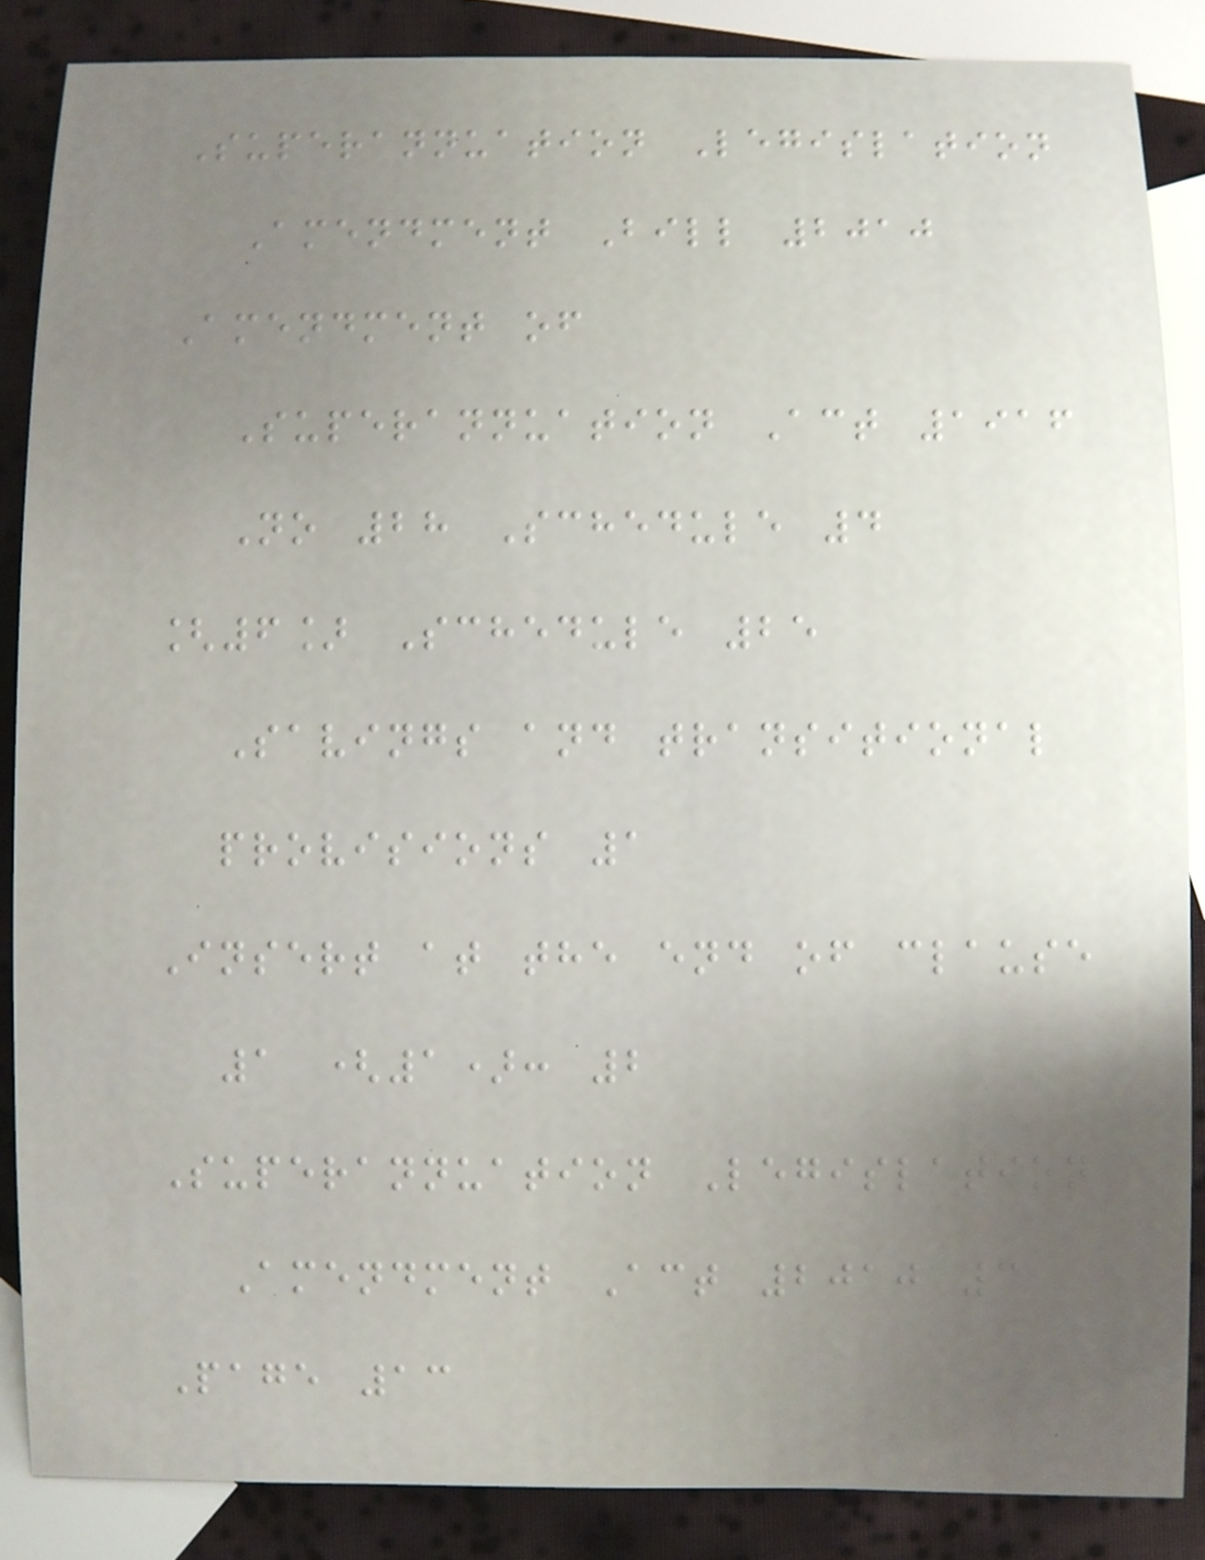Superannuation Legislation
Amendment Bill 2010
Amendment of
Superannuation Act 1916
No 28 Schedule 4
[6] Schedule 25
Savings and transitional
provisions 1
Insert at the end of clause
1 (1): 2
Superannuation Legislation
Amendment Act 2010 3
Page 13
